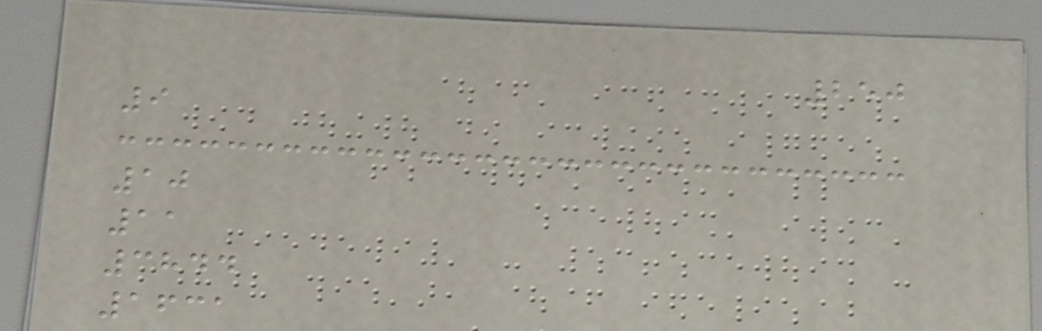250
9
10
11
3844
1631
